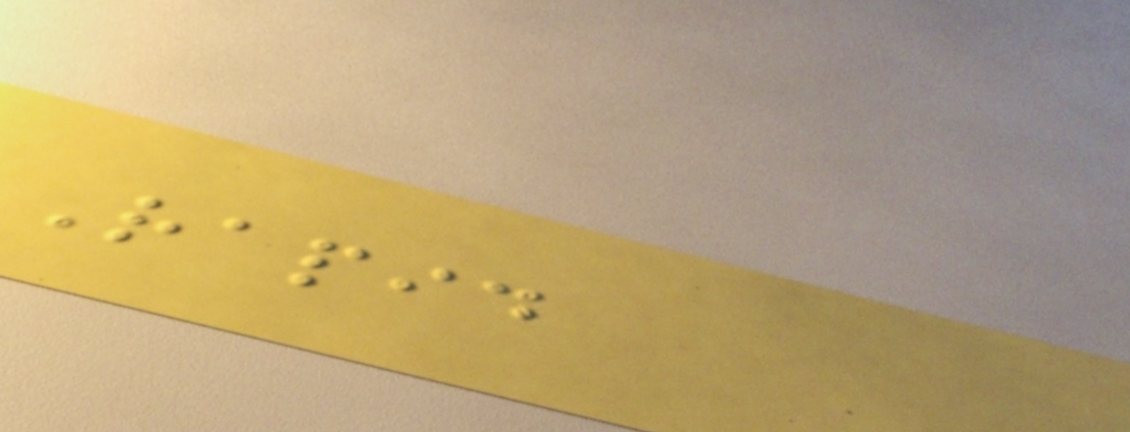Rapid
